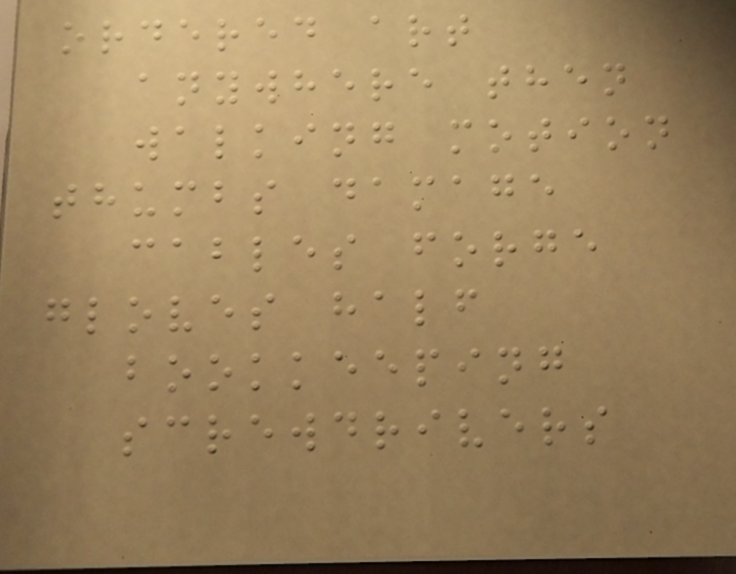ordered art
anywhere then
walking motion
thumbs damage
cables forge
gloves half
bookkeeping
screwdrivers
